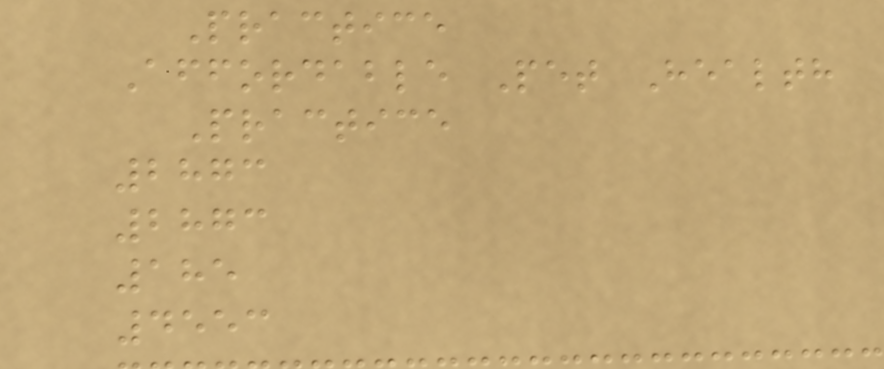Practice
Affordable Pet Health
Practice
2873
2873
185
4553
